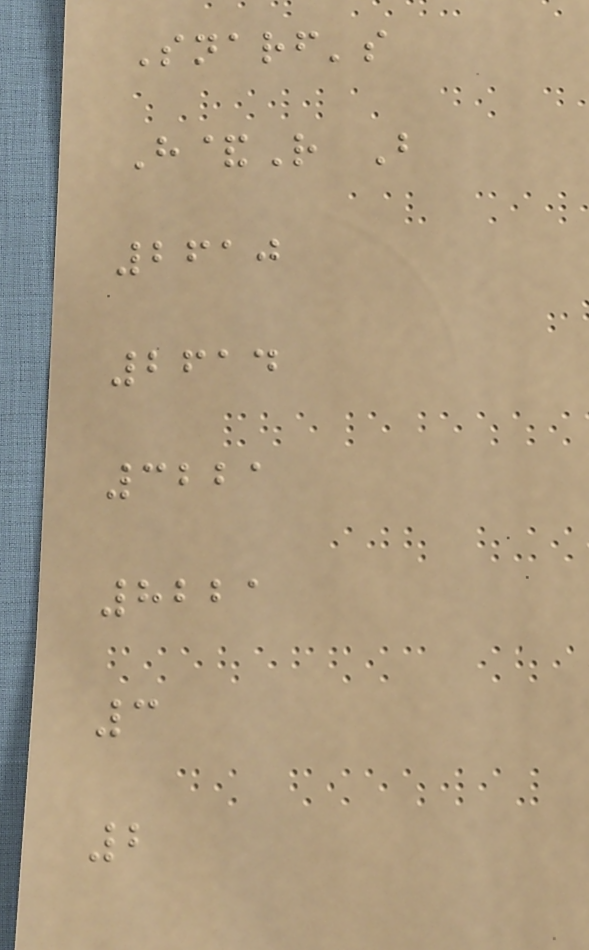Snarf's
H&R B
2610
2614
3221
8221
3
2
